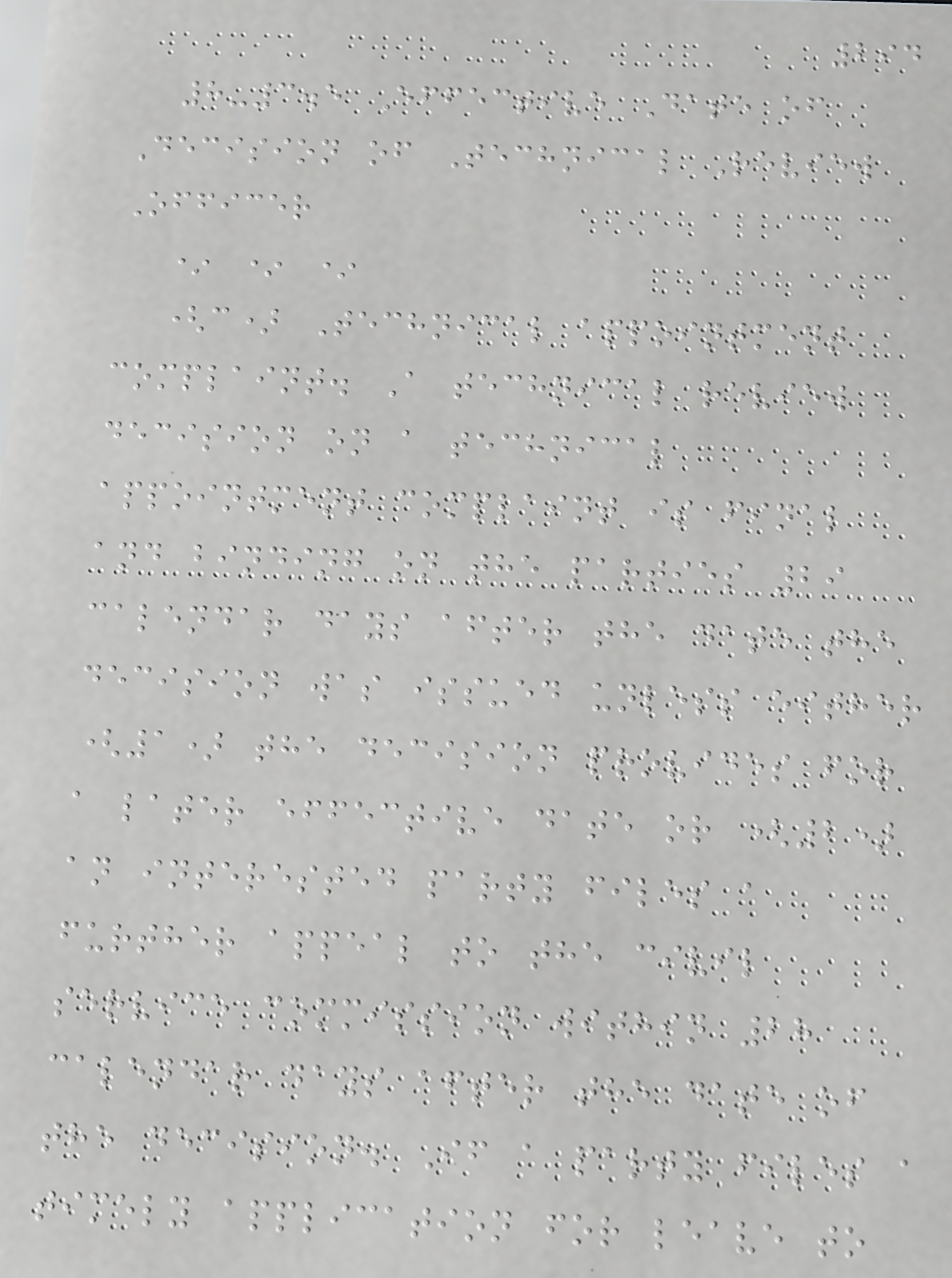294
8-3.5 Effective Date of
Decision of Technical Review
Officer
* * *
(c) Technical appointment
complaint. A technical review
decision on a technical
appointment complaint is final
and binding on the parties 29
calendar days after the date the
decision was issued unless either
(1) the decision provides for
a later effective date or (2)
an interested party files a
further appeal to the civil
service commission within 28
calendar days after the date of
the decision. If a party files a
timely application for leave to
